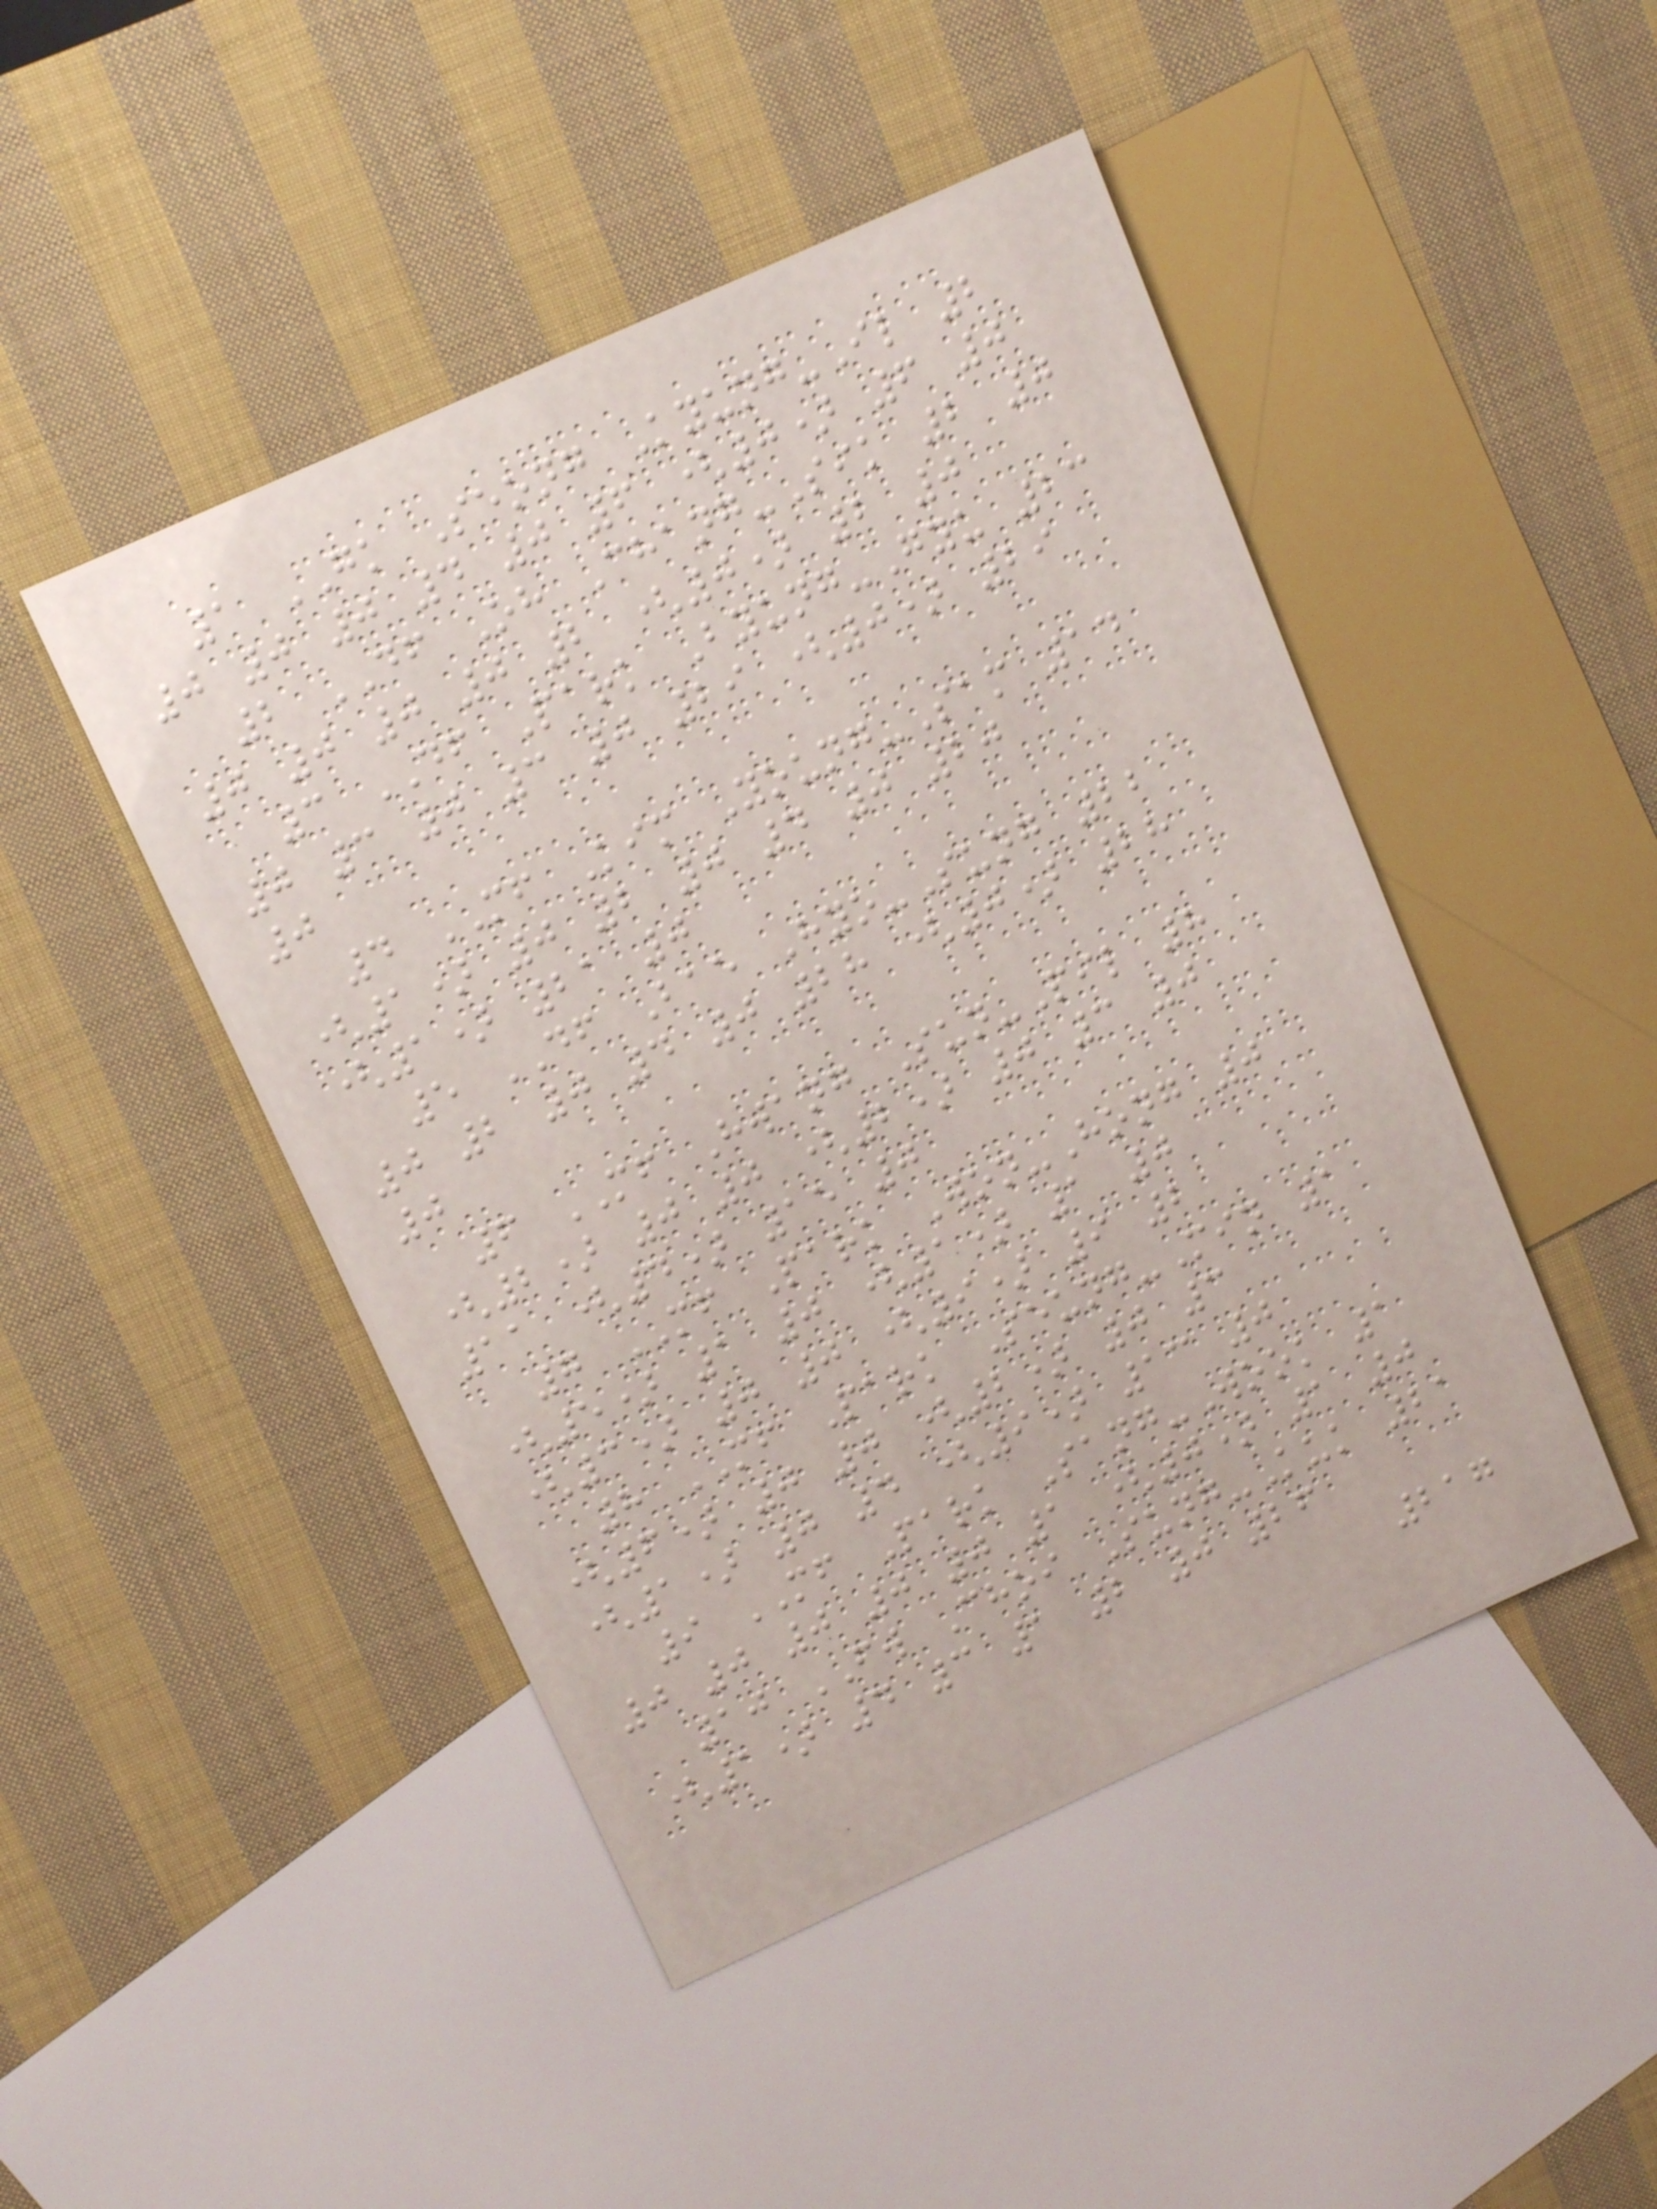1 GK Seong Kyung-Il 2
0 0 0 4 0 6 (0) 6 0
2 DF Oh Chang-Sik 2 0
0 0 0 0 2 (0) 2 0
3 DF Park Byung-Gyu 23
0 3 0 3 0 29 (0) 29
0
4 MF Kim Young-Sam 14
(1) 0 2 0 4 0 20
(1) 21 0
5 DF Bae Hyo-Sung 22
0 2 0 4 0 28 (0) 28
0
6 MF Hwang Sun-Pil 8
(2) 0 0 (2) 0 3 0
11 (4) 15 0
7 MF Park Won-Hong 0
(5) 1 0 (1) 1 0
(3) 0 0 (9) 9 2
8 MF Park Seung-Min 1
(6) 0 0 (2) 0 3
(1) 0 4 (9) 13 0
9 MF Park Sang-Wook 1
0 0 0 0 0 1 (0) 1 0
10 FW Choi Sung-Kuk 21
(1) 4 3 1 2 0 26
217
